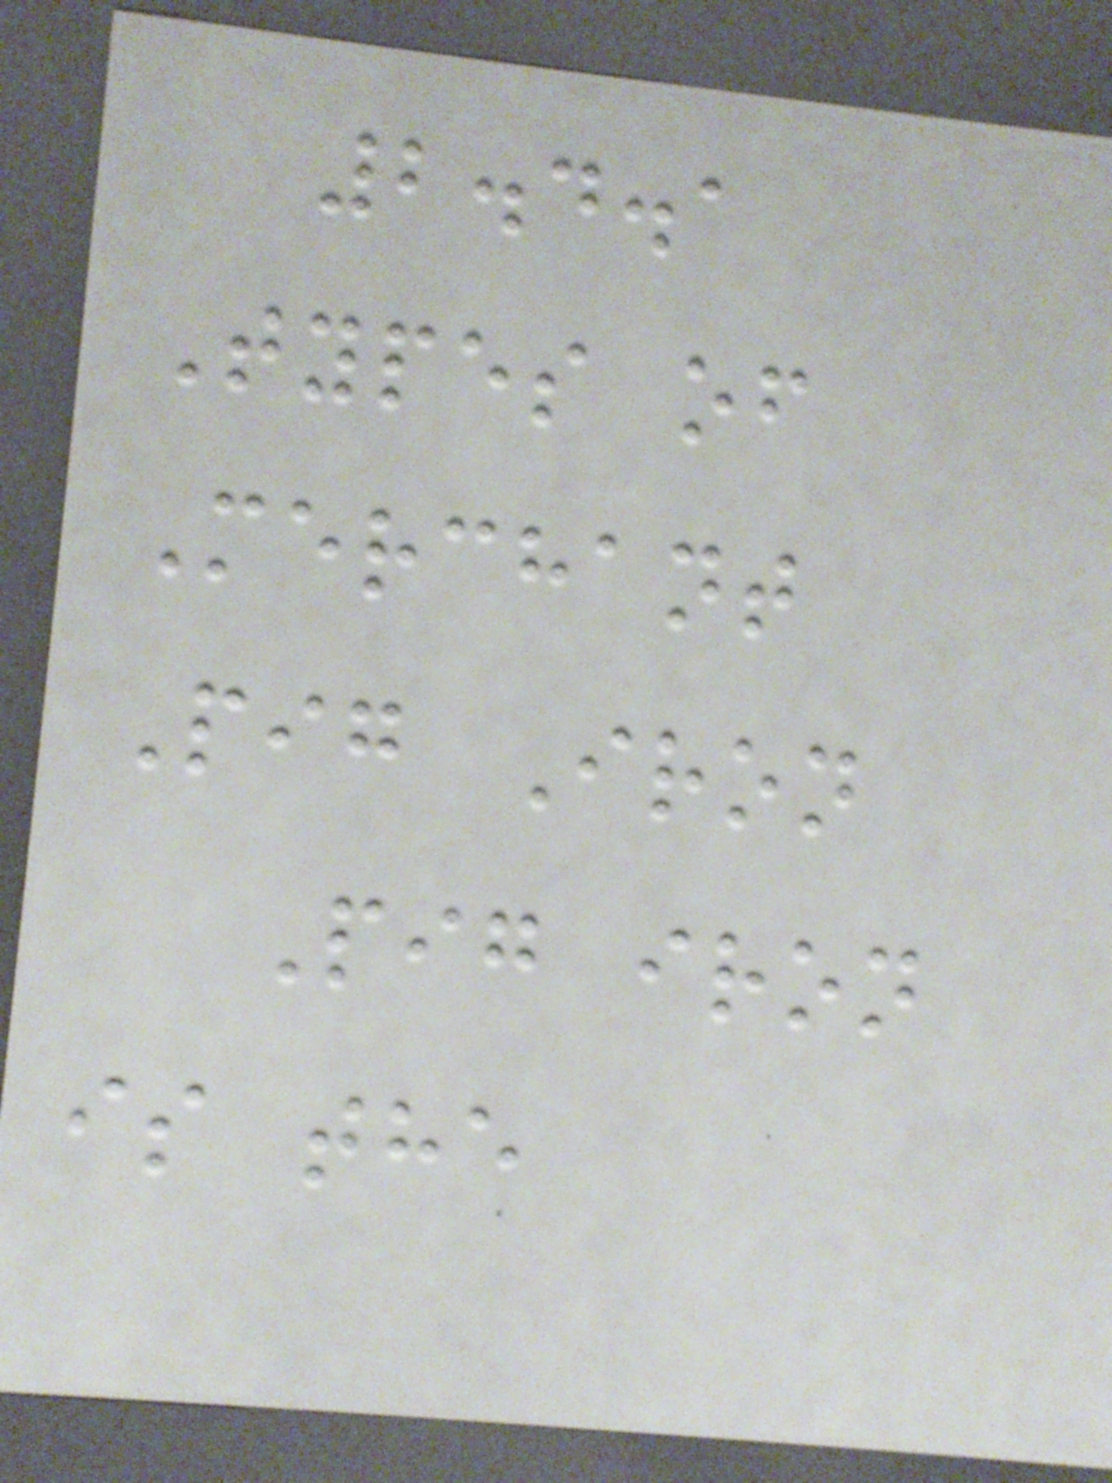2.4.1
Types of
Merchant
Pig Iron
Pig iron
is the
